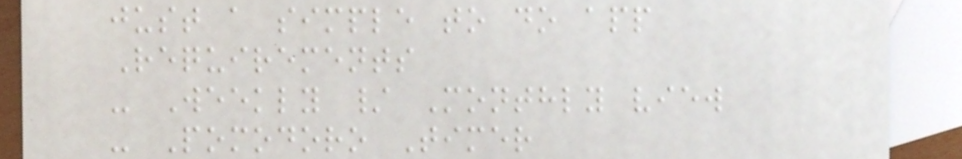just a simple to do app
Requirements
- Weekly / Monthly view
- Pomodoro Timer
